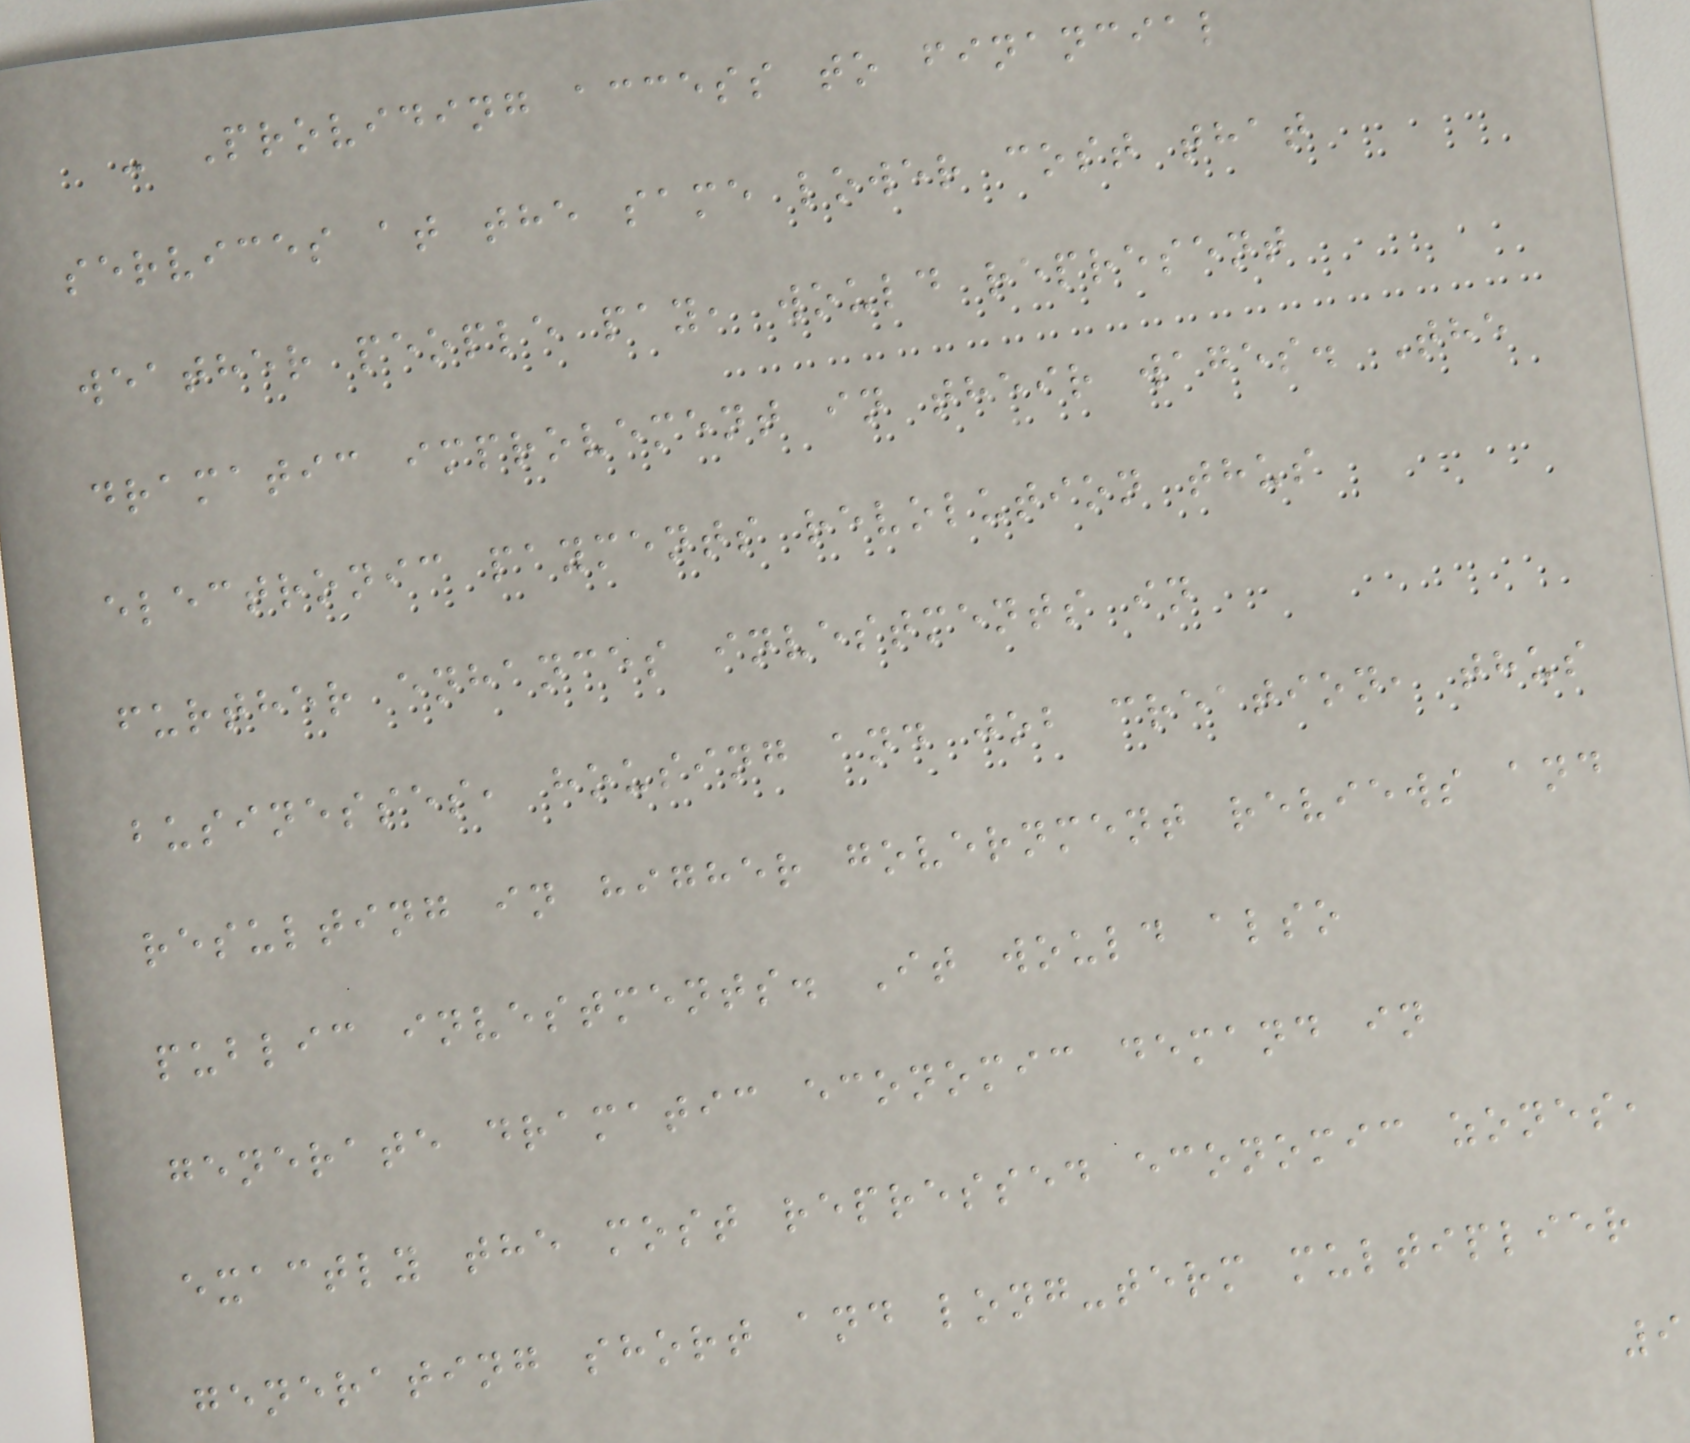- Providing access to financial
services at the same lower cost that
weather people pay, would represent
dramatic improvement in their wages. The
electronic payments revolution thus
further enhances investments in
businesses, housing and job creation, thus
resulting in higher government reviews and
public investments. It would also
generate dramatic economic demand in
exactly the most repressed economic zones,
generating short and long-term multiplier
9
